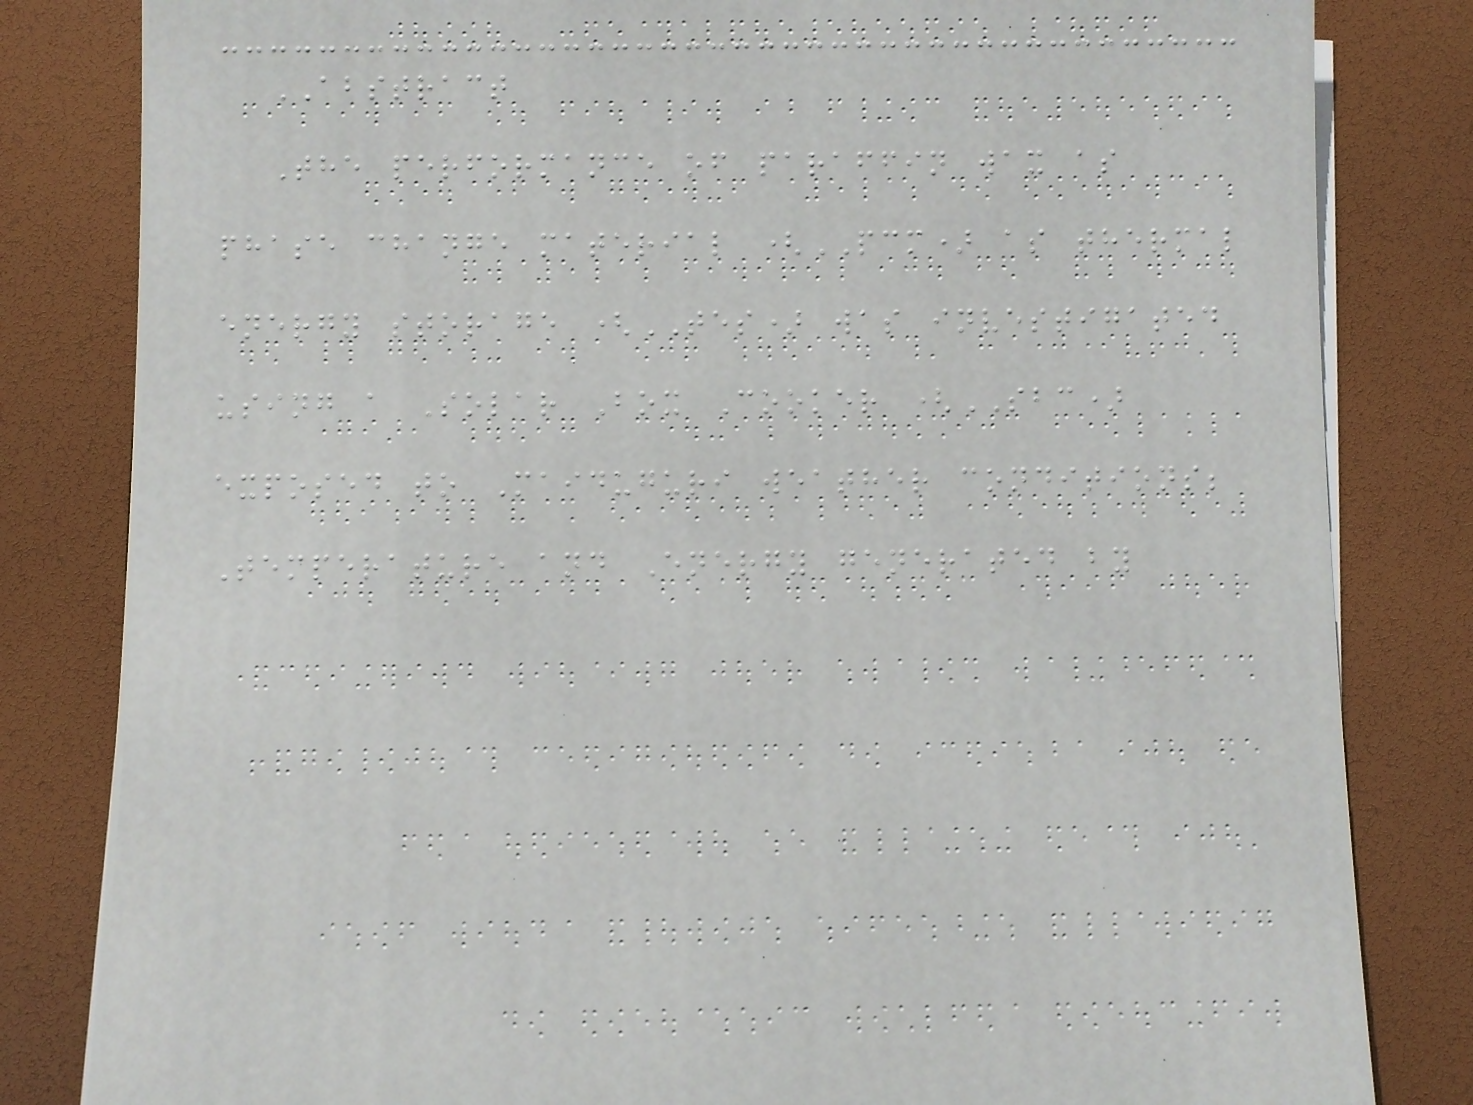ABSTRACT
The performance of paraffin wax as
phase change material (PCM) as thermal
energy storage (TES) was investigated
using a Solar Box Cooker (SBC)
exposed to Maiduguri weather conditions;
Temperature and Energy generated by
